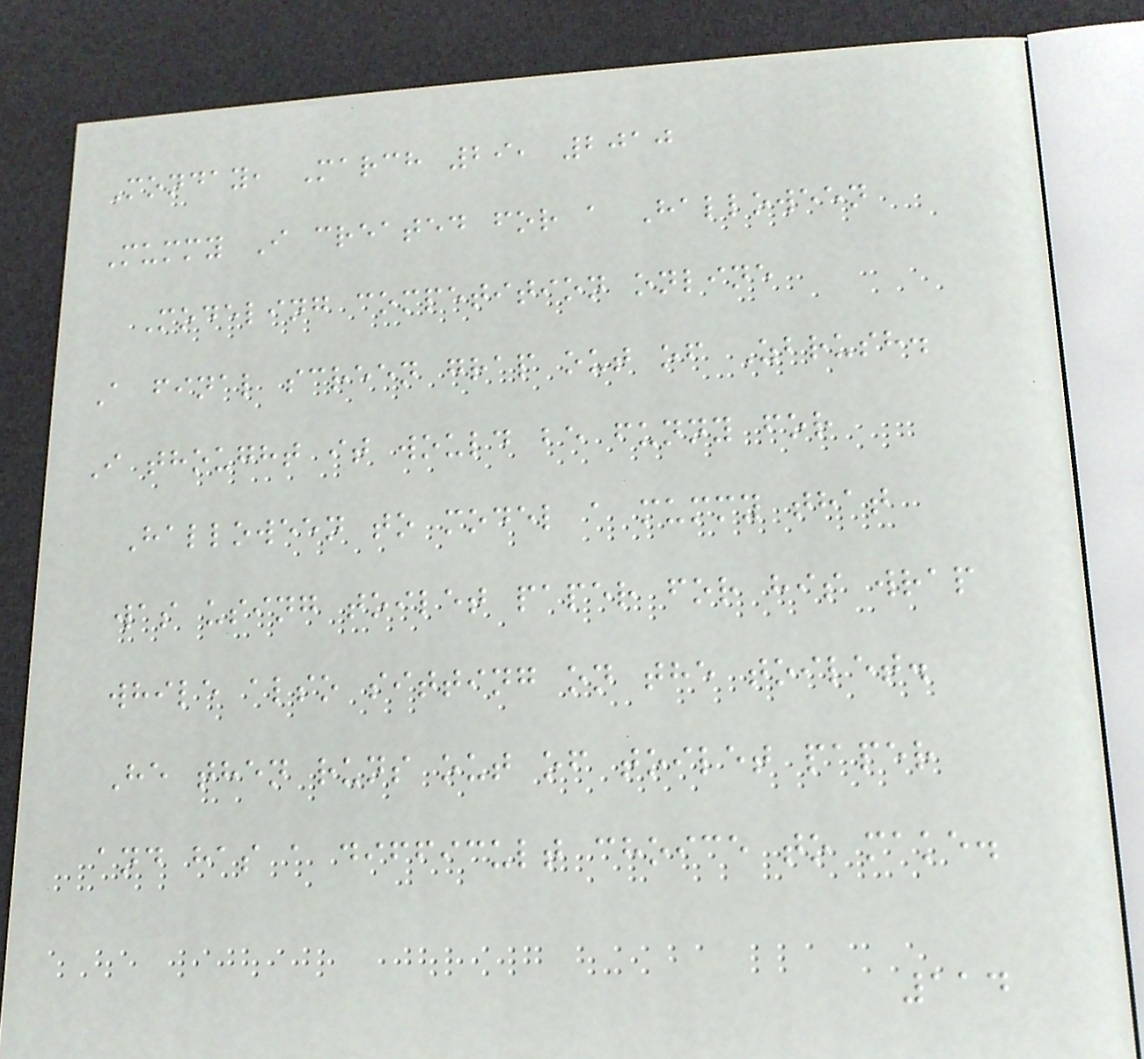Monday, March 29, 2010
Mummy I created for a Halloween
Modeling competition online
A final screen grap out of Zbrush.
I thought it would be funny for
Halloween to model a mummy that
was using toilet paper for his wrap
while also sitting on the toilet.
He then runs out of toilet paper
and has a difficult choice to make.
114
